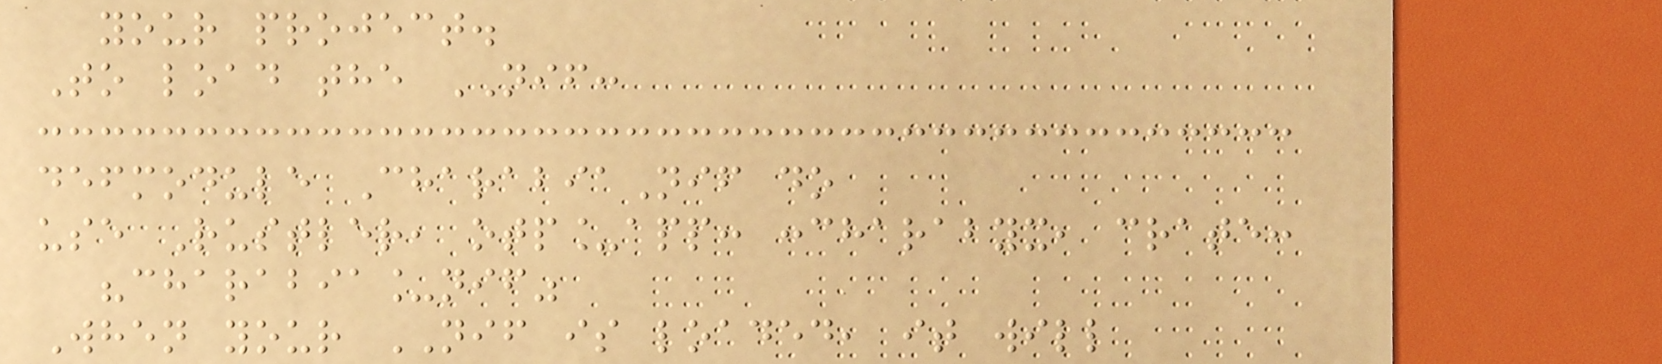your project.
To load the NIF:
defmodule CharabiaNif do
use Rustler, otp_app: :charabyx, crate:
"charabia_nif"
When your NIF is loaded, it will
